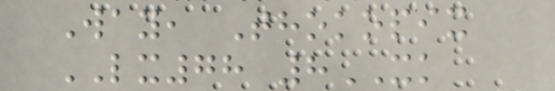Way, Thokopix
LX78 8XK
